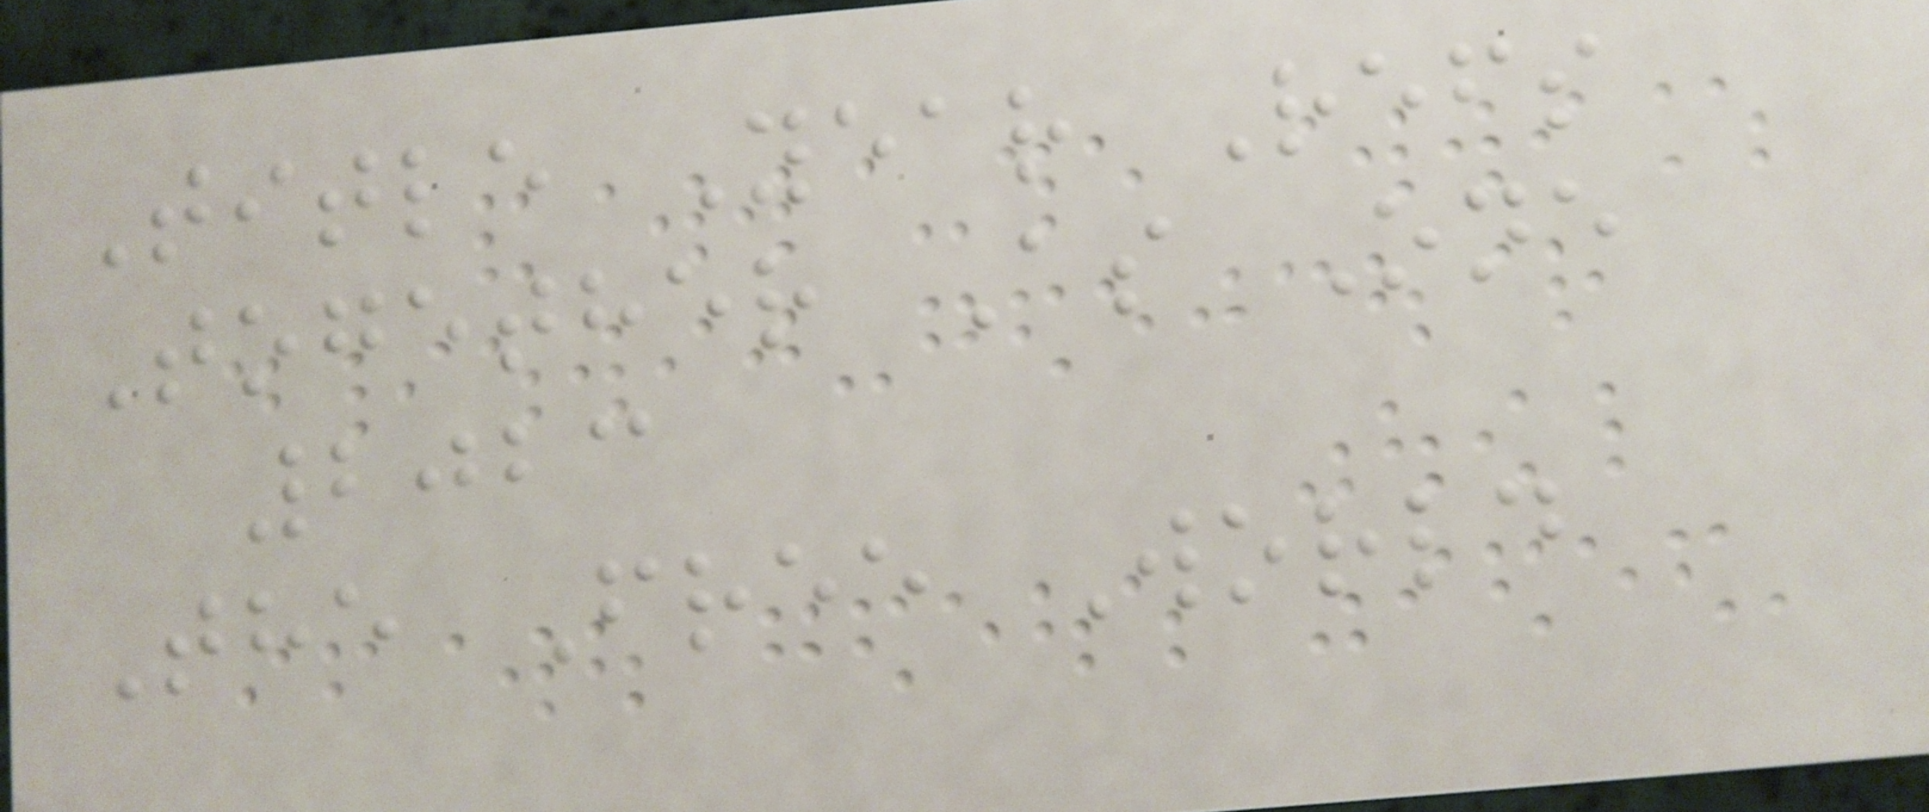Title Year Refs
Together As One
2023
The Free World
